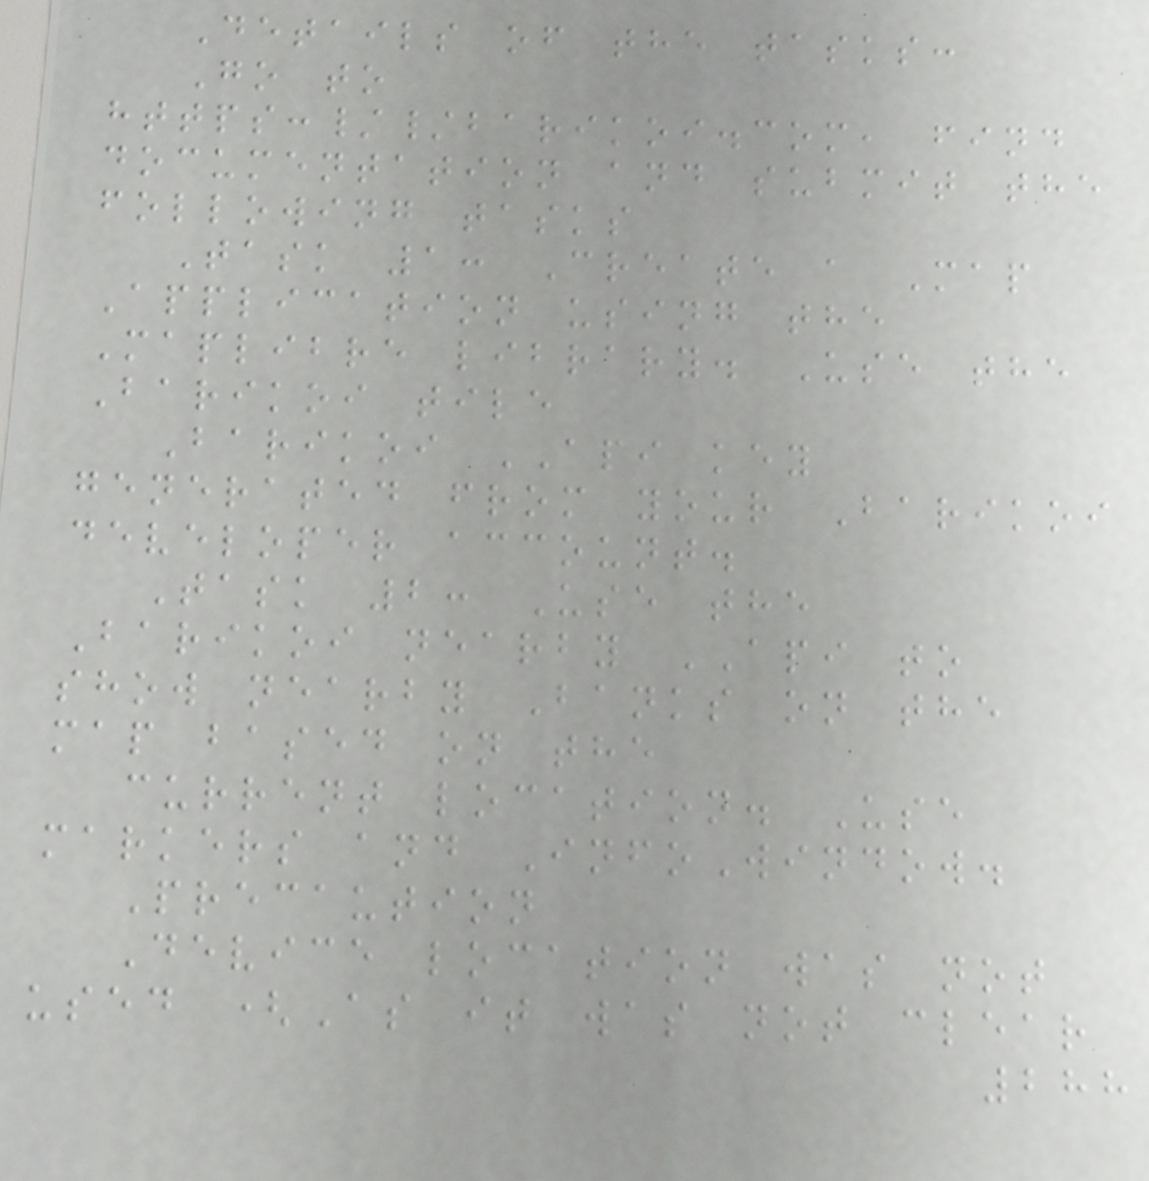Details of the tasks:
Go to
https://barikoi.com, find
documentation and submit the
following tasks
Task 1: Create a Map
Application using the
Maplibre library. Use the
Barikoi tile
Barikoi API key
generated from your Barikoi
developer account.
Task 2: Use the
Barikoi nearby API to
show nearby Banks on the
map based on the
current location. Use
markers and InfoWindow.
Precaution
Device location was not
used (As it was not clear
288
